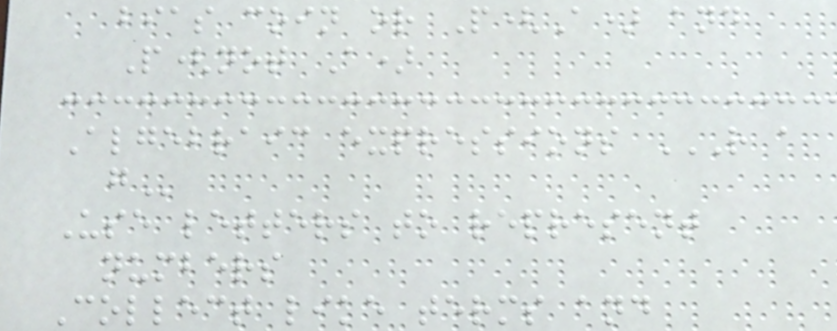bias coin or P(A) and
P(not A)
Algebraic expressions R A
G
Use letters to represent
numbers
Collect like terms and
